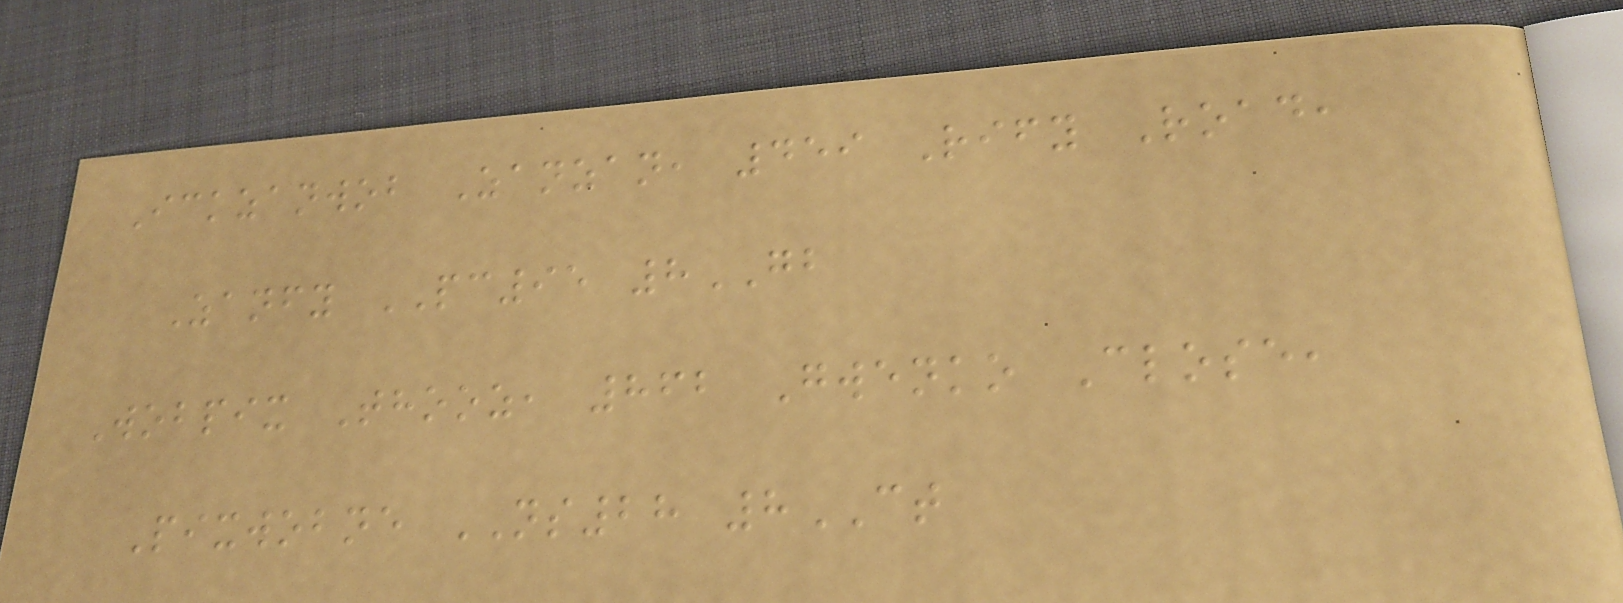Ickzanwob Zanzan, 459 Rify Road,
Zanfy PC95 8GB
Wobpix Thooz, 862 Gwenko Close,
Pixwobne NS28 8CT
